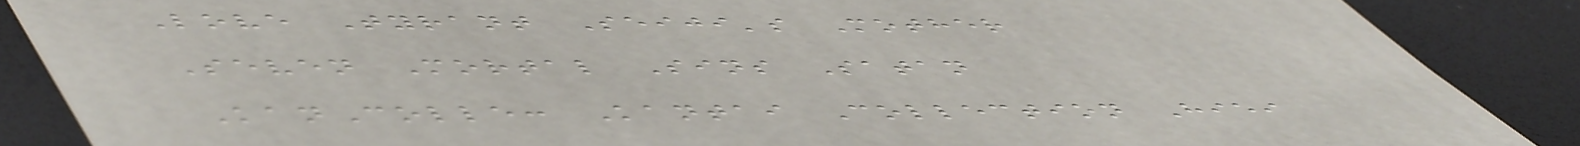Love Tyrant Seiji's Mother
Seven Mortal Sins Satan
KanColle: Kantai Collection Hiei
